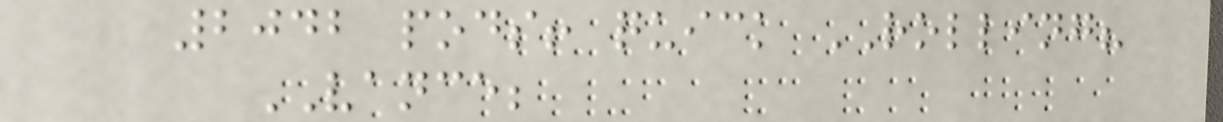2042 pods! quick ROLLING?
VANCE;
